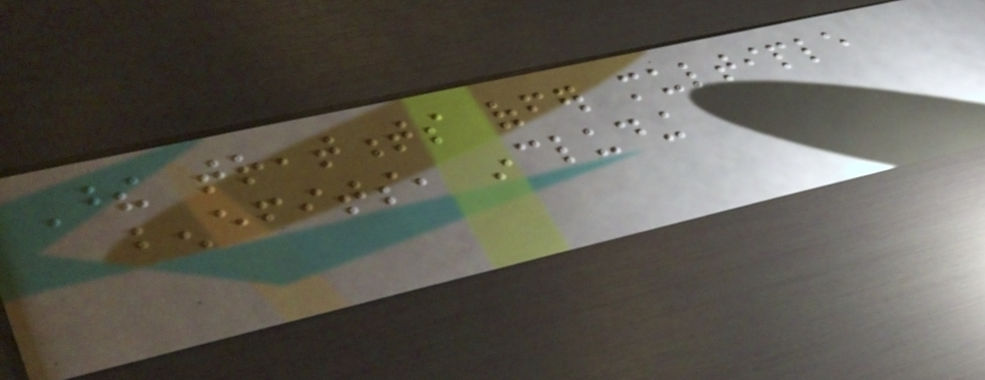These treatments offer multiple
benefits, including
